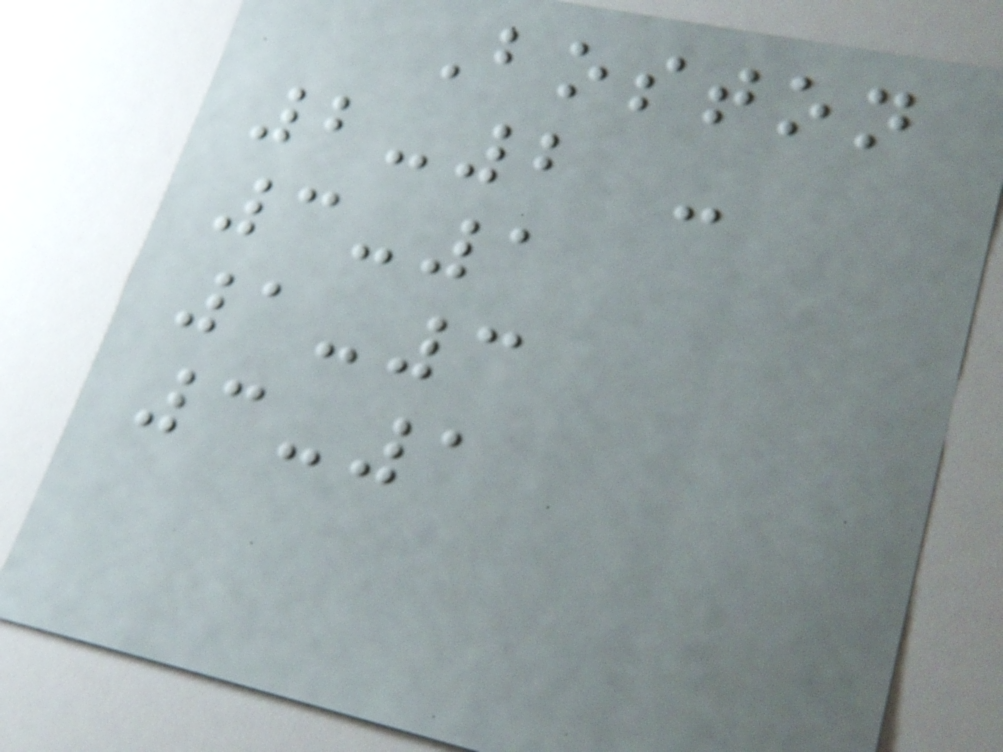Boston
2-2 -
3-1
1-3
3-1
